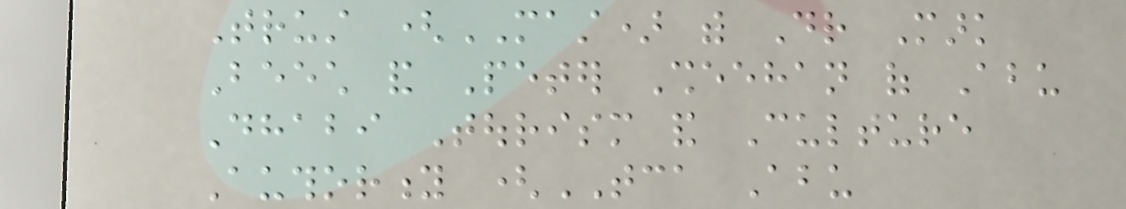Trust (MAST) with Dr Mark
Beech and Peter Sheehan of Abu
Dhabi Tourism and Culture
Authority (TCA Abu
